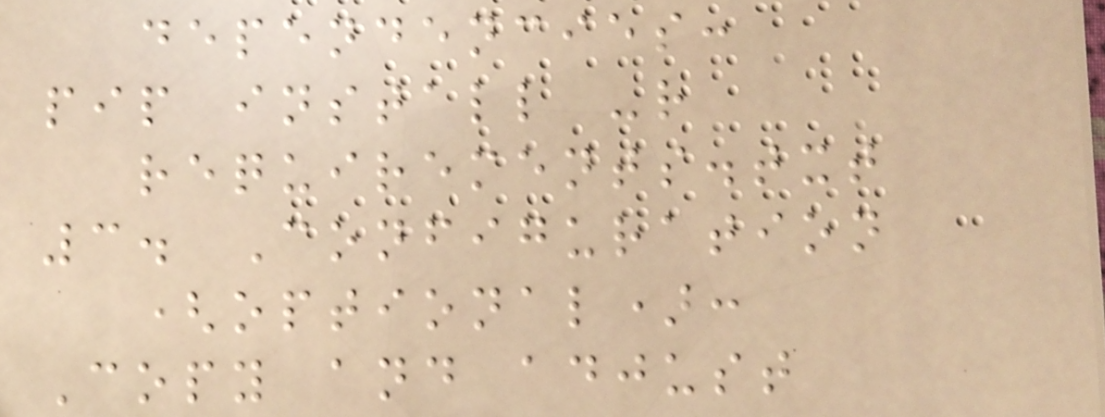dependencies:
pip install -r
requirements.txt
3. Configuration
(optional):
Copy and adjust
